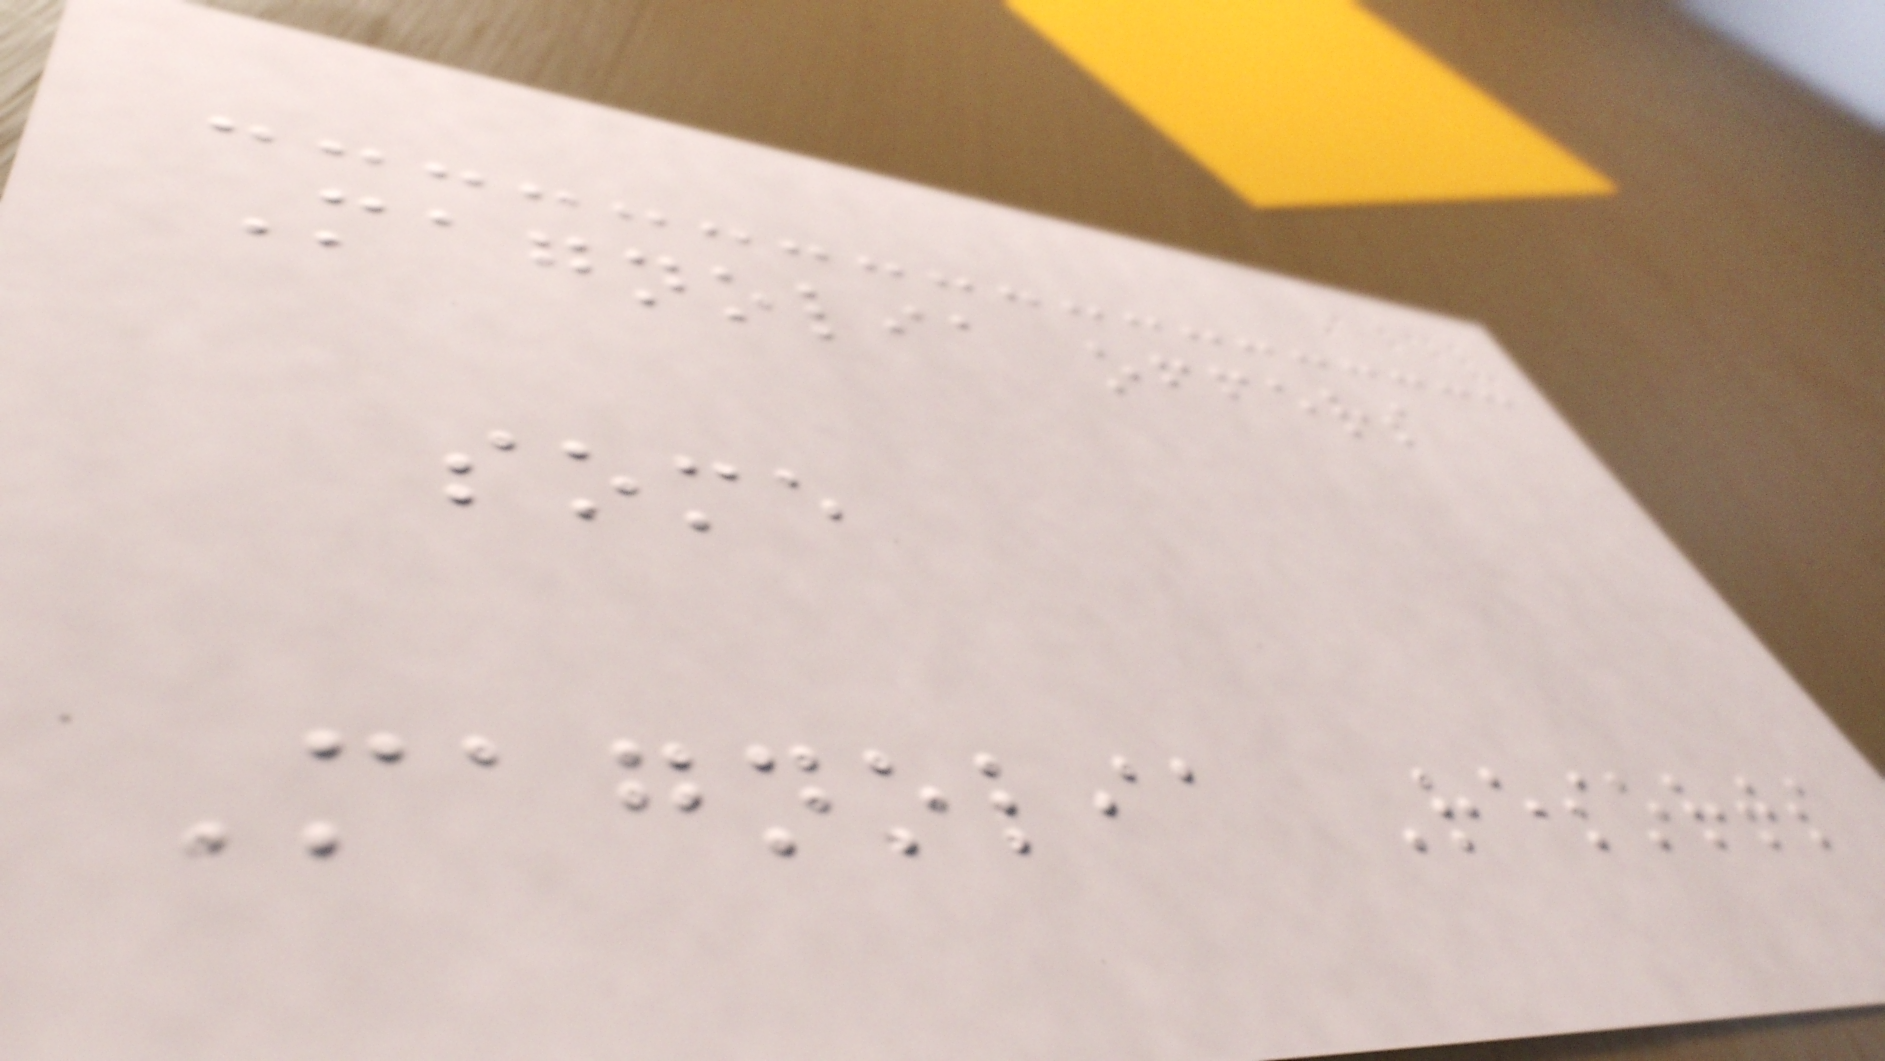Magnolia offers
some
Magnolia Resorts
